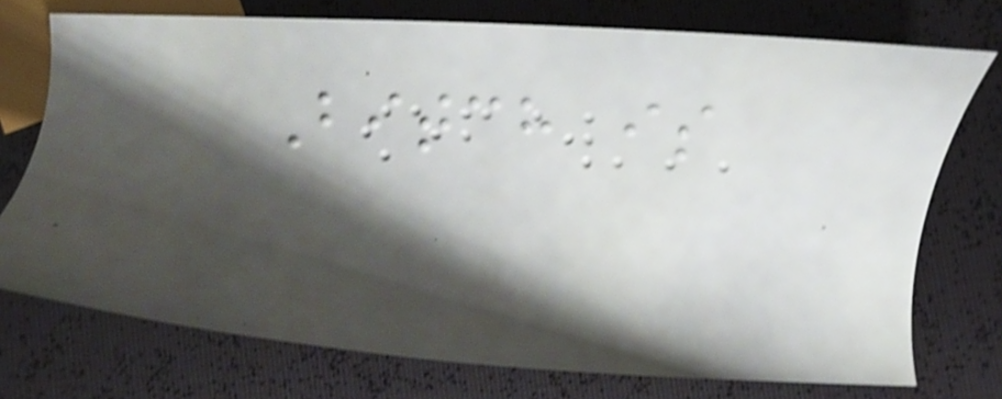Bitch is
